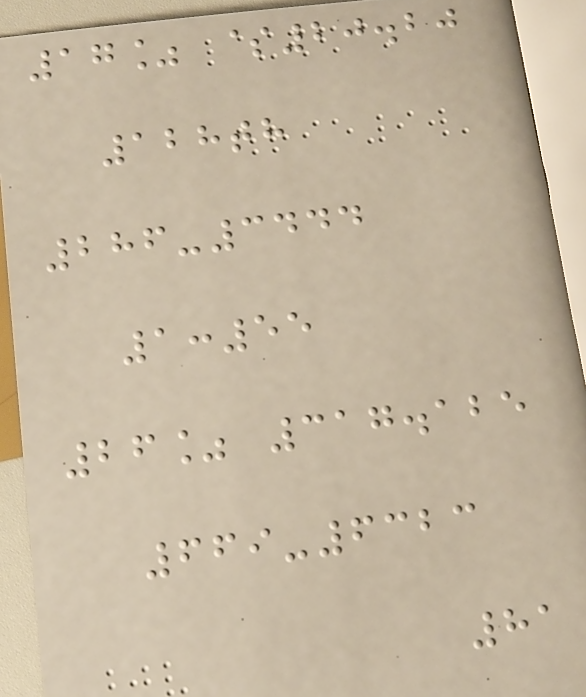17% $20.20
128th
286-3444
1:55
26% 317.125
669-6323
81
